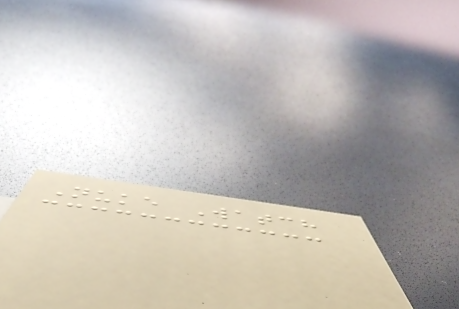Nuke Watch
